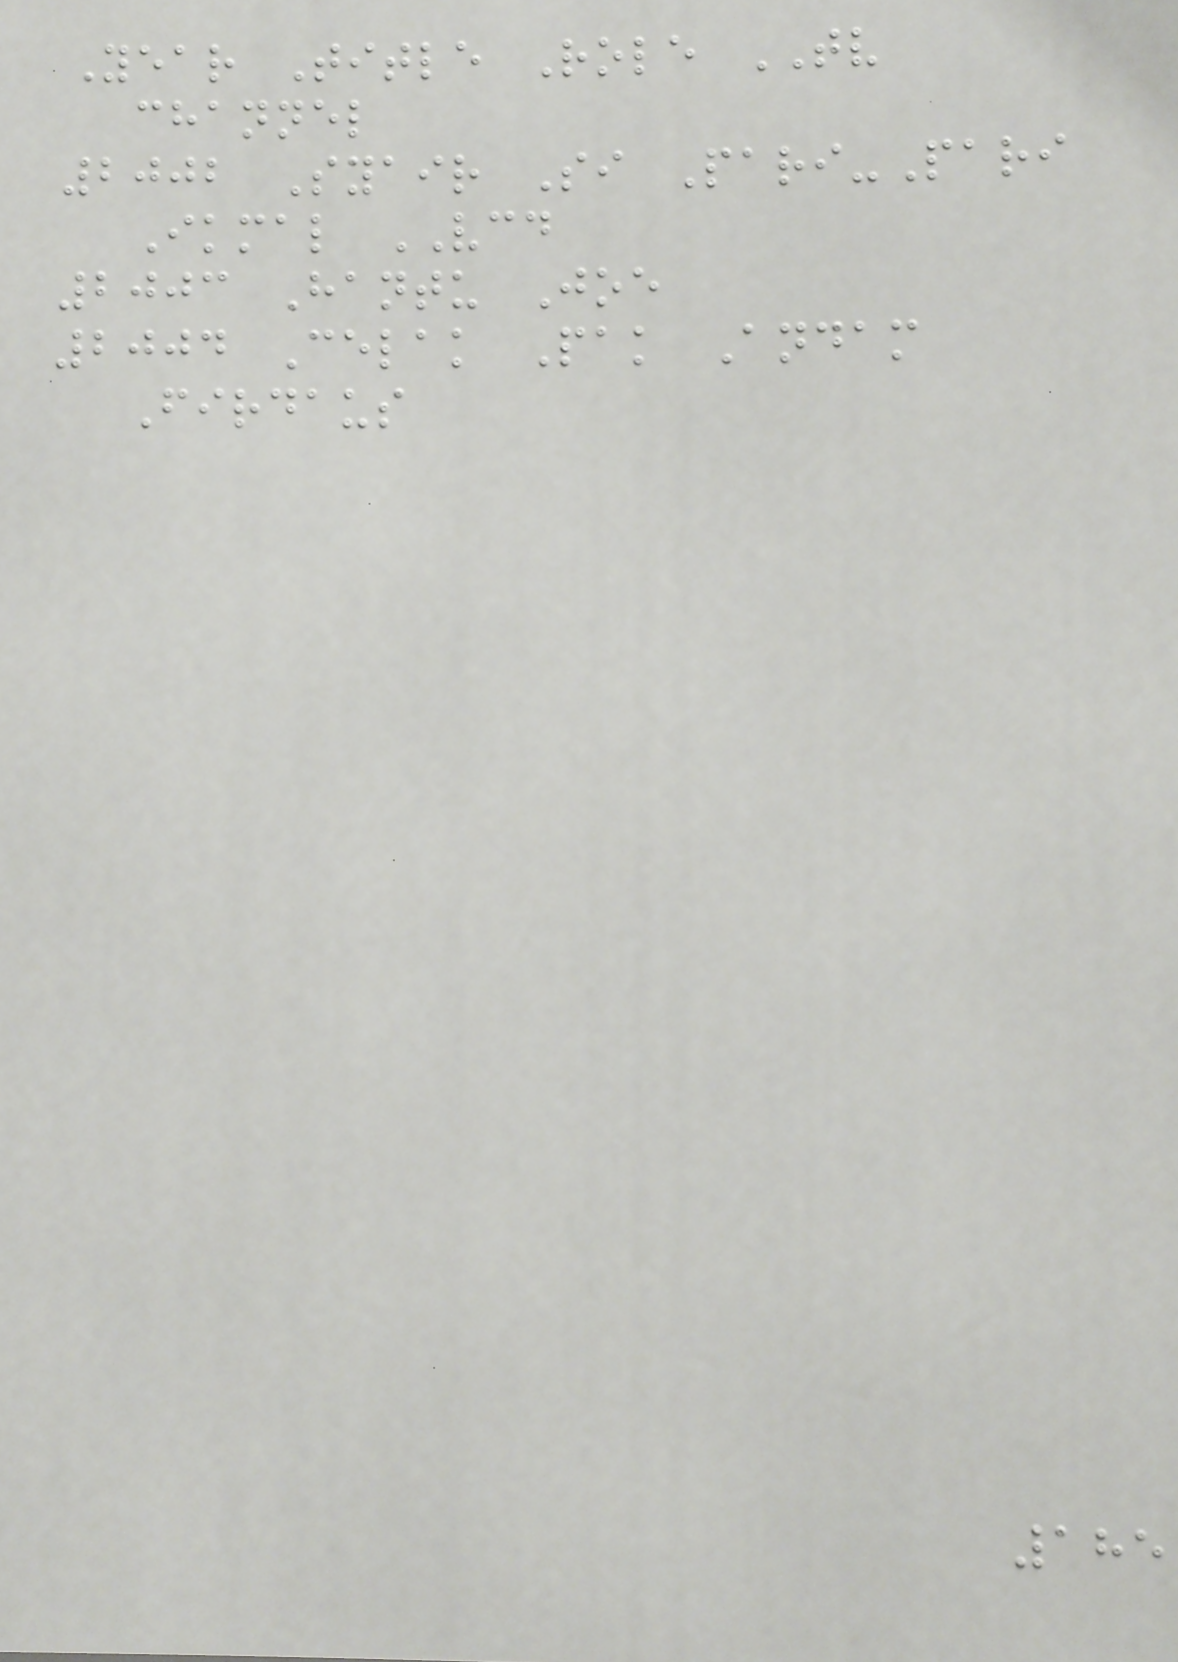Year Title Role TV
channel
2002 Syair Si Pari-Pari
Ikmal VCD
2003 Hantu Joe
2004 Celak Pak Andam
Firdaus
185
